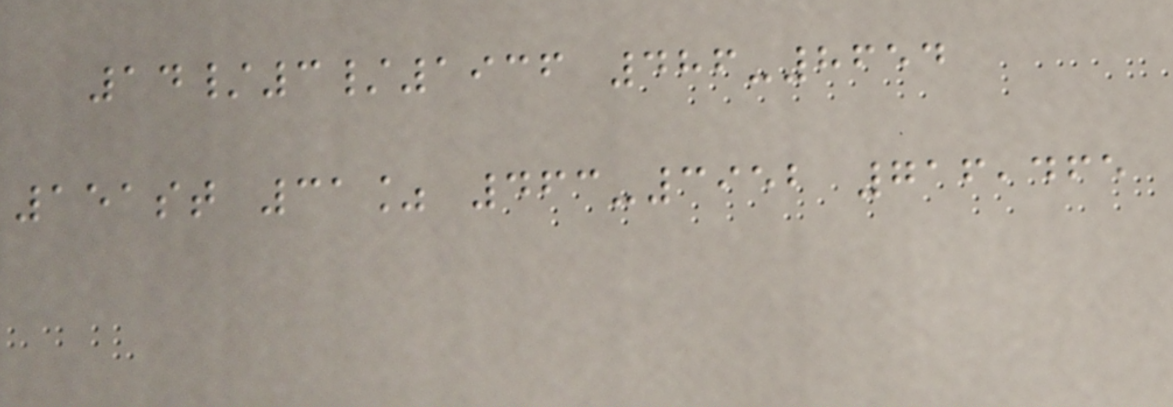14/3/1936 486-8654
151st 31% 463-3952 716,465
